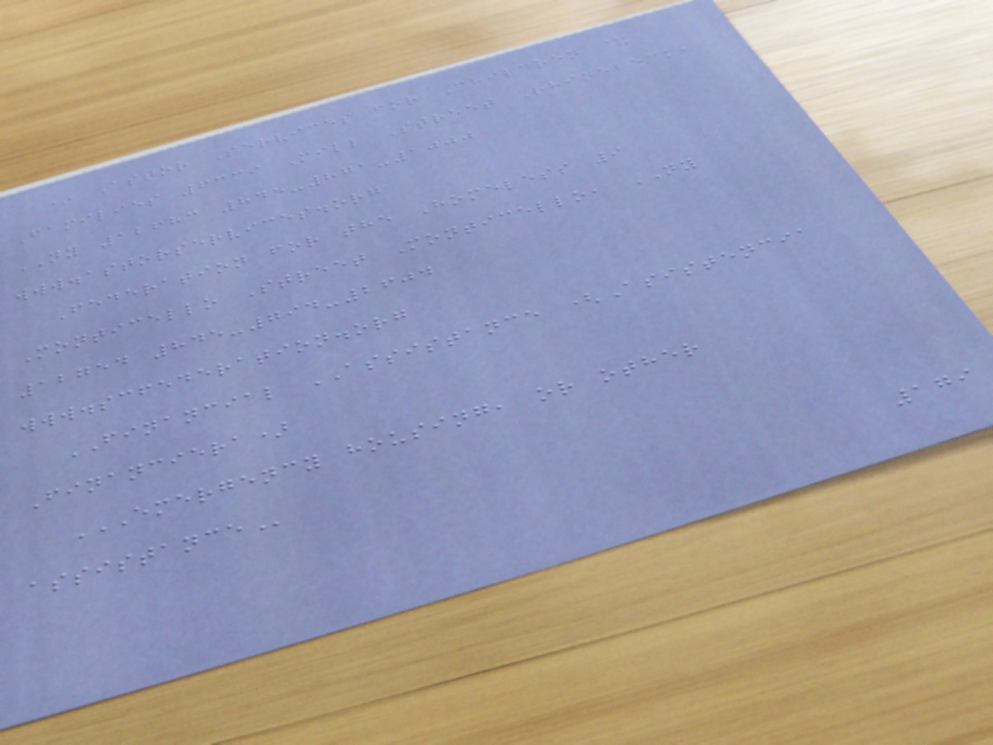* Astor Services for Children &
Families 6339 Mill Street Rhinebeck,
NY 12683 845-871-1000
www.astorservices.org
Federation for the Homeless 9
Monticello Street Monticello, NY
12754 845-794-2604
www.scfederation.org
FINANCIAL ASSISTANCE (Asistencia
Financiera)
EMERGENCY HOUSING, OR OTHER
ASSISTANCE
179
